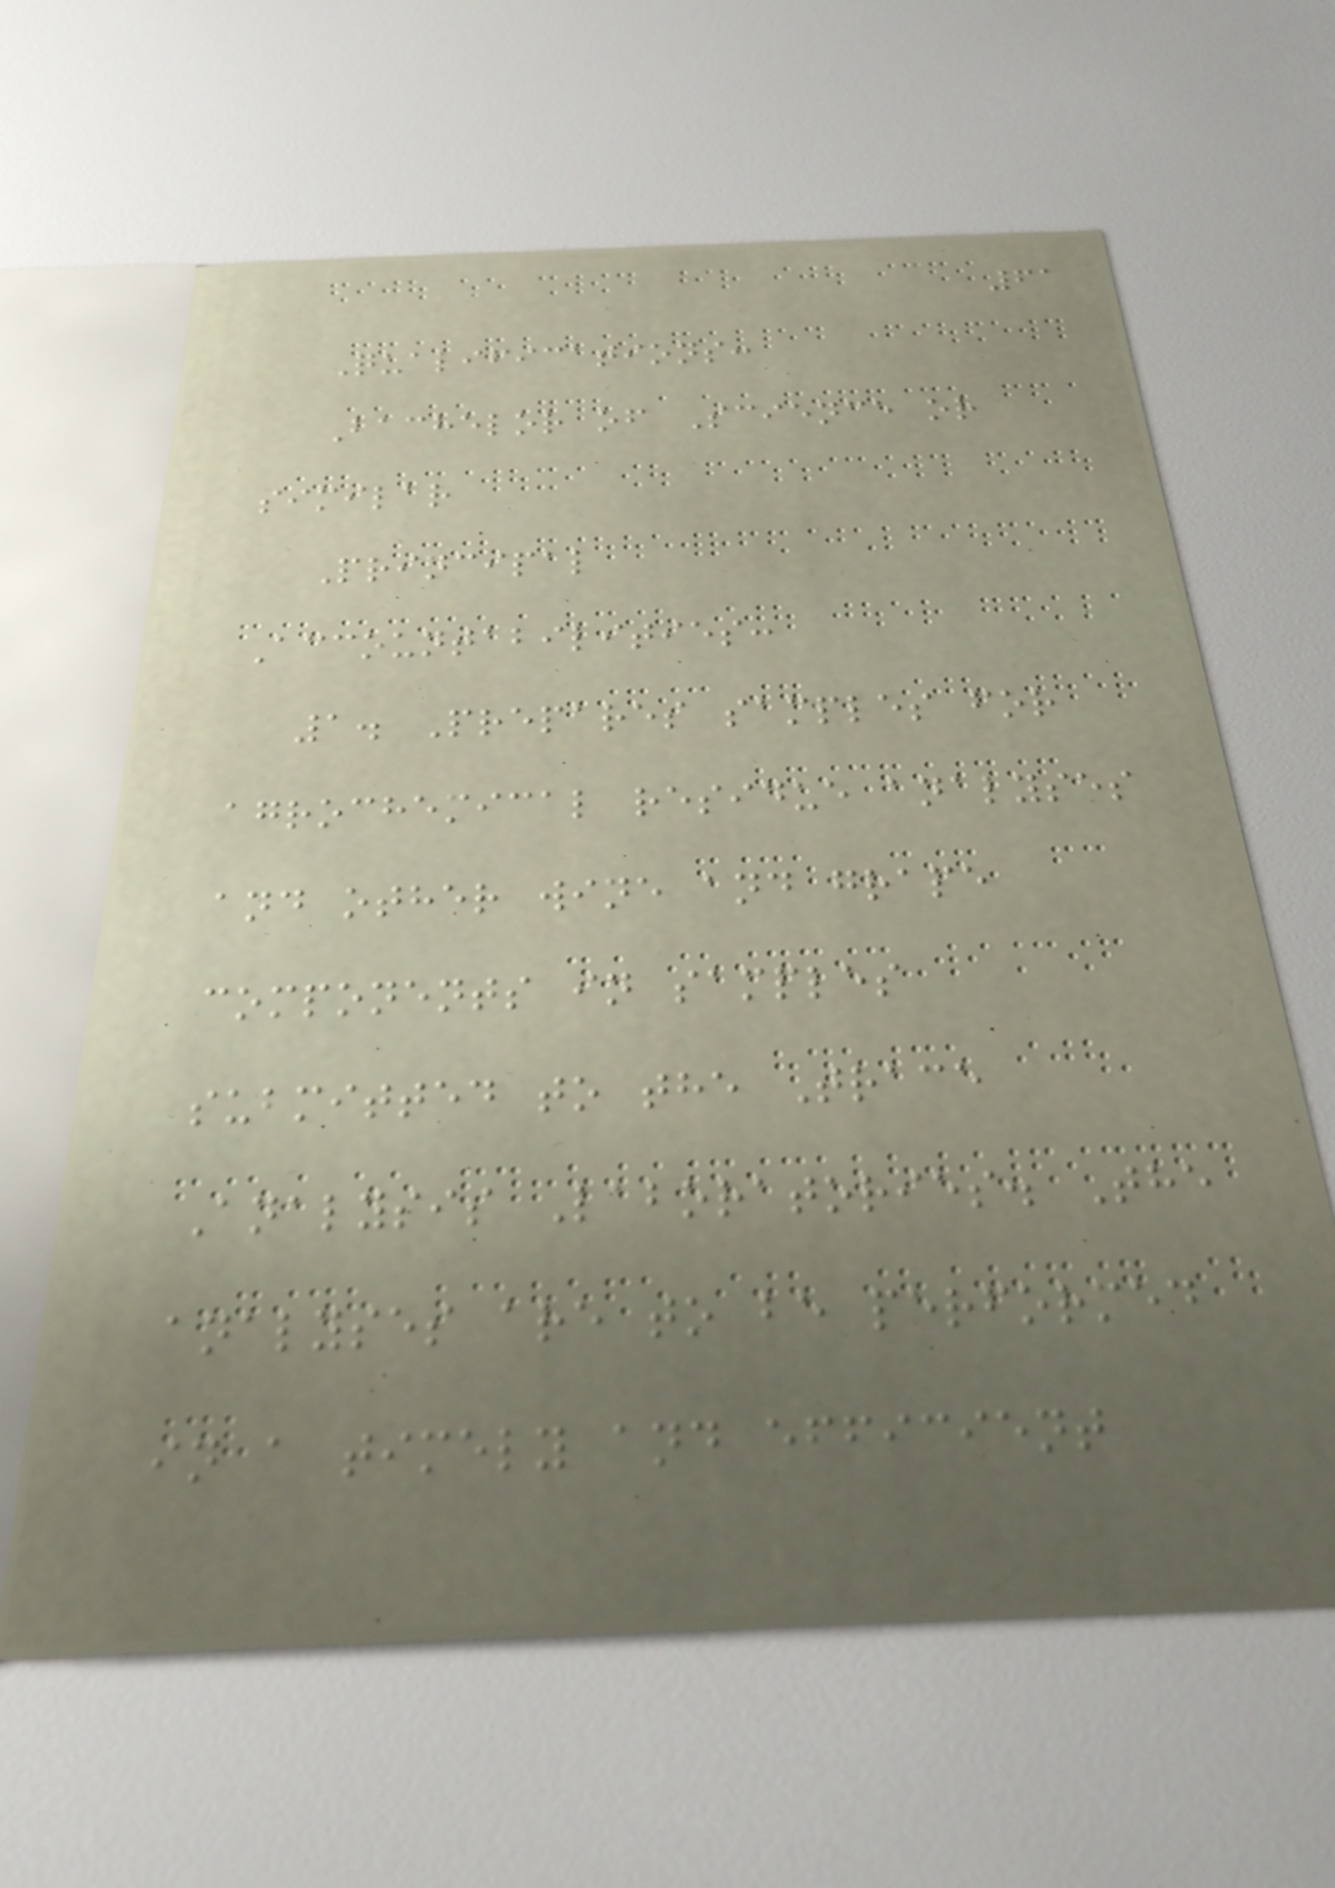61
Qualifications:
Bachelor of Science or
similar
Principal
Accountabilities:
1. Prepares samples for
agrochemical residue analyses
and other wine and grape
components in samples
submitted to the Trace
Analysis Laboratories. The
analyses are to be performed
in a timely and efficient
